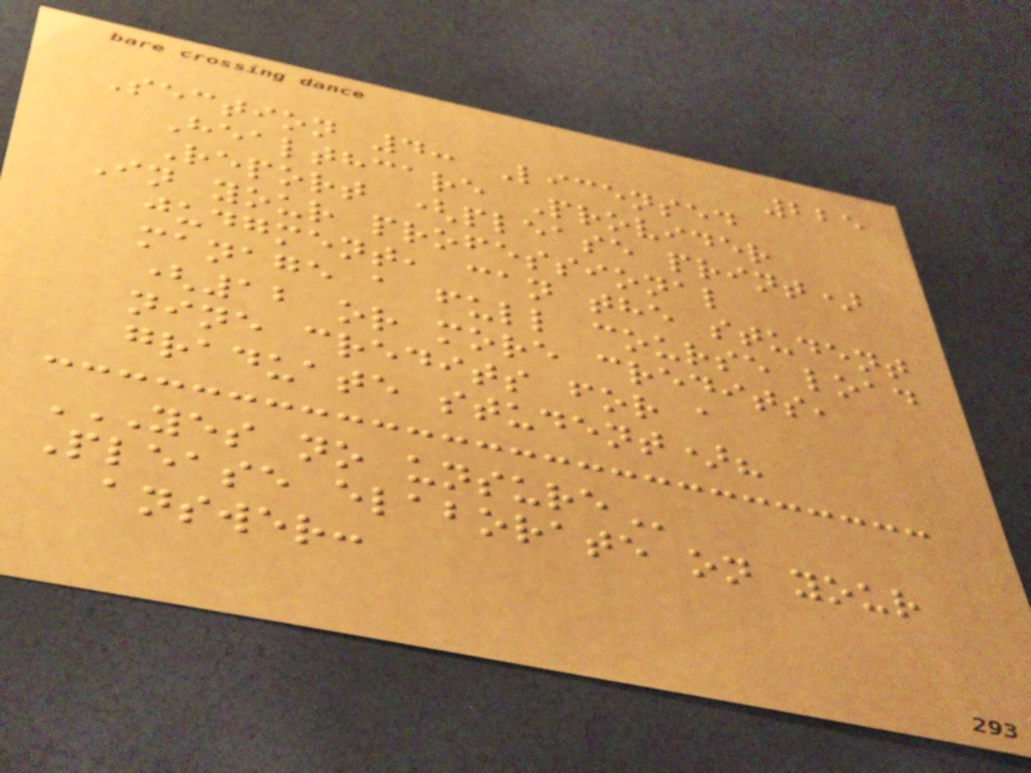225
Section 4: Licensed
Healthcare Provider
Report (please print)
In your professional
judgment, can the student
manage a full course load
(12 or more credits,
nine credits for a
graduate student)?
YES NO UNSURE
Please elaborate on your
answer:
